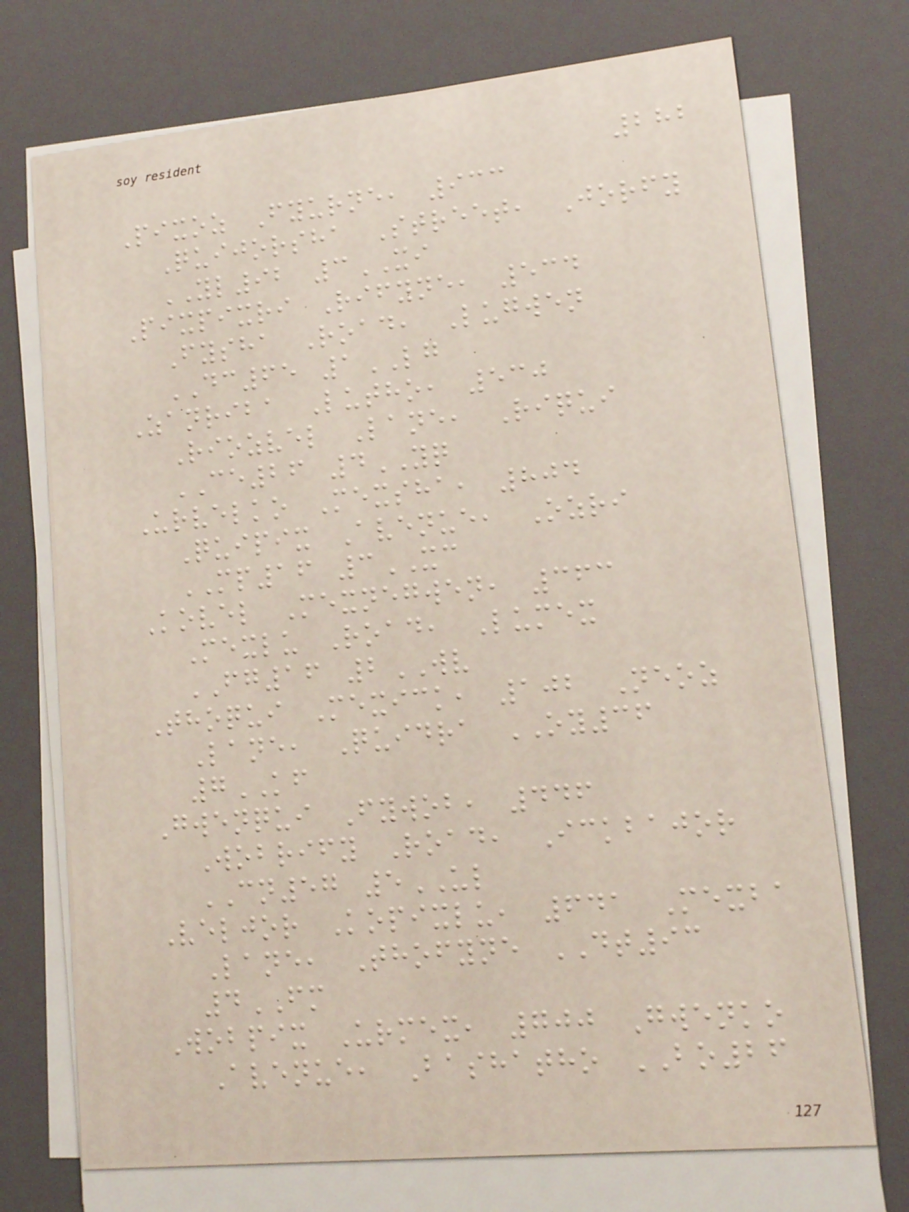282
Pixoz Fyurne, 933
Quijorsha Street, Jorfy
YL92 3XI
Pixpixri Rifyne, 534
Fysha Road, Lugwen
DC65 1LG
Zanriba Lutho, 530
Riozvel Lane, Riqui
CE26 4YQ
Urvelko Mexsha, 804
Quipix Avenue, Ozri
MP16 3XC
Kovel Mexnegwen, 363
Mexlu Road, Lumex
FG16 2WV
Thoqui Mexick, 102 Neoz
Lane, Quidra OY36
7KF
Gwenqui Fywob, 446
Wobrify Road, Ickbajor
CN57 5UL
Veljor Kopixlu, 641 Mexba
Lane, Thofyne DT93
4FM
Wobpix Urmex, 700 Gwenko
Avenue, Bashatho BO26
